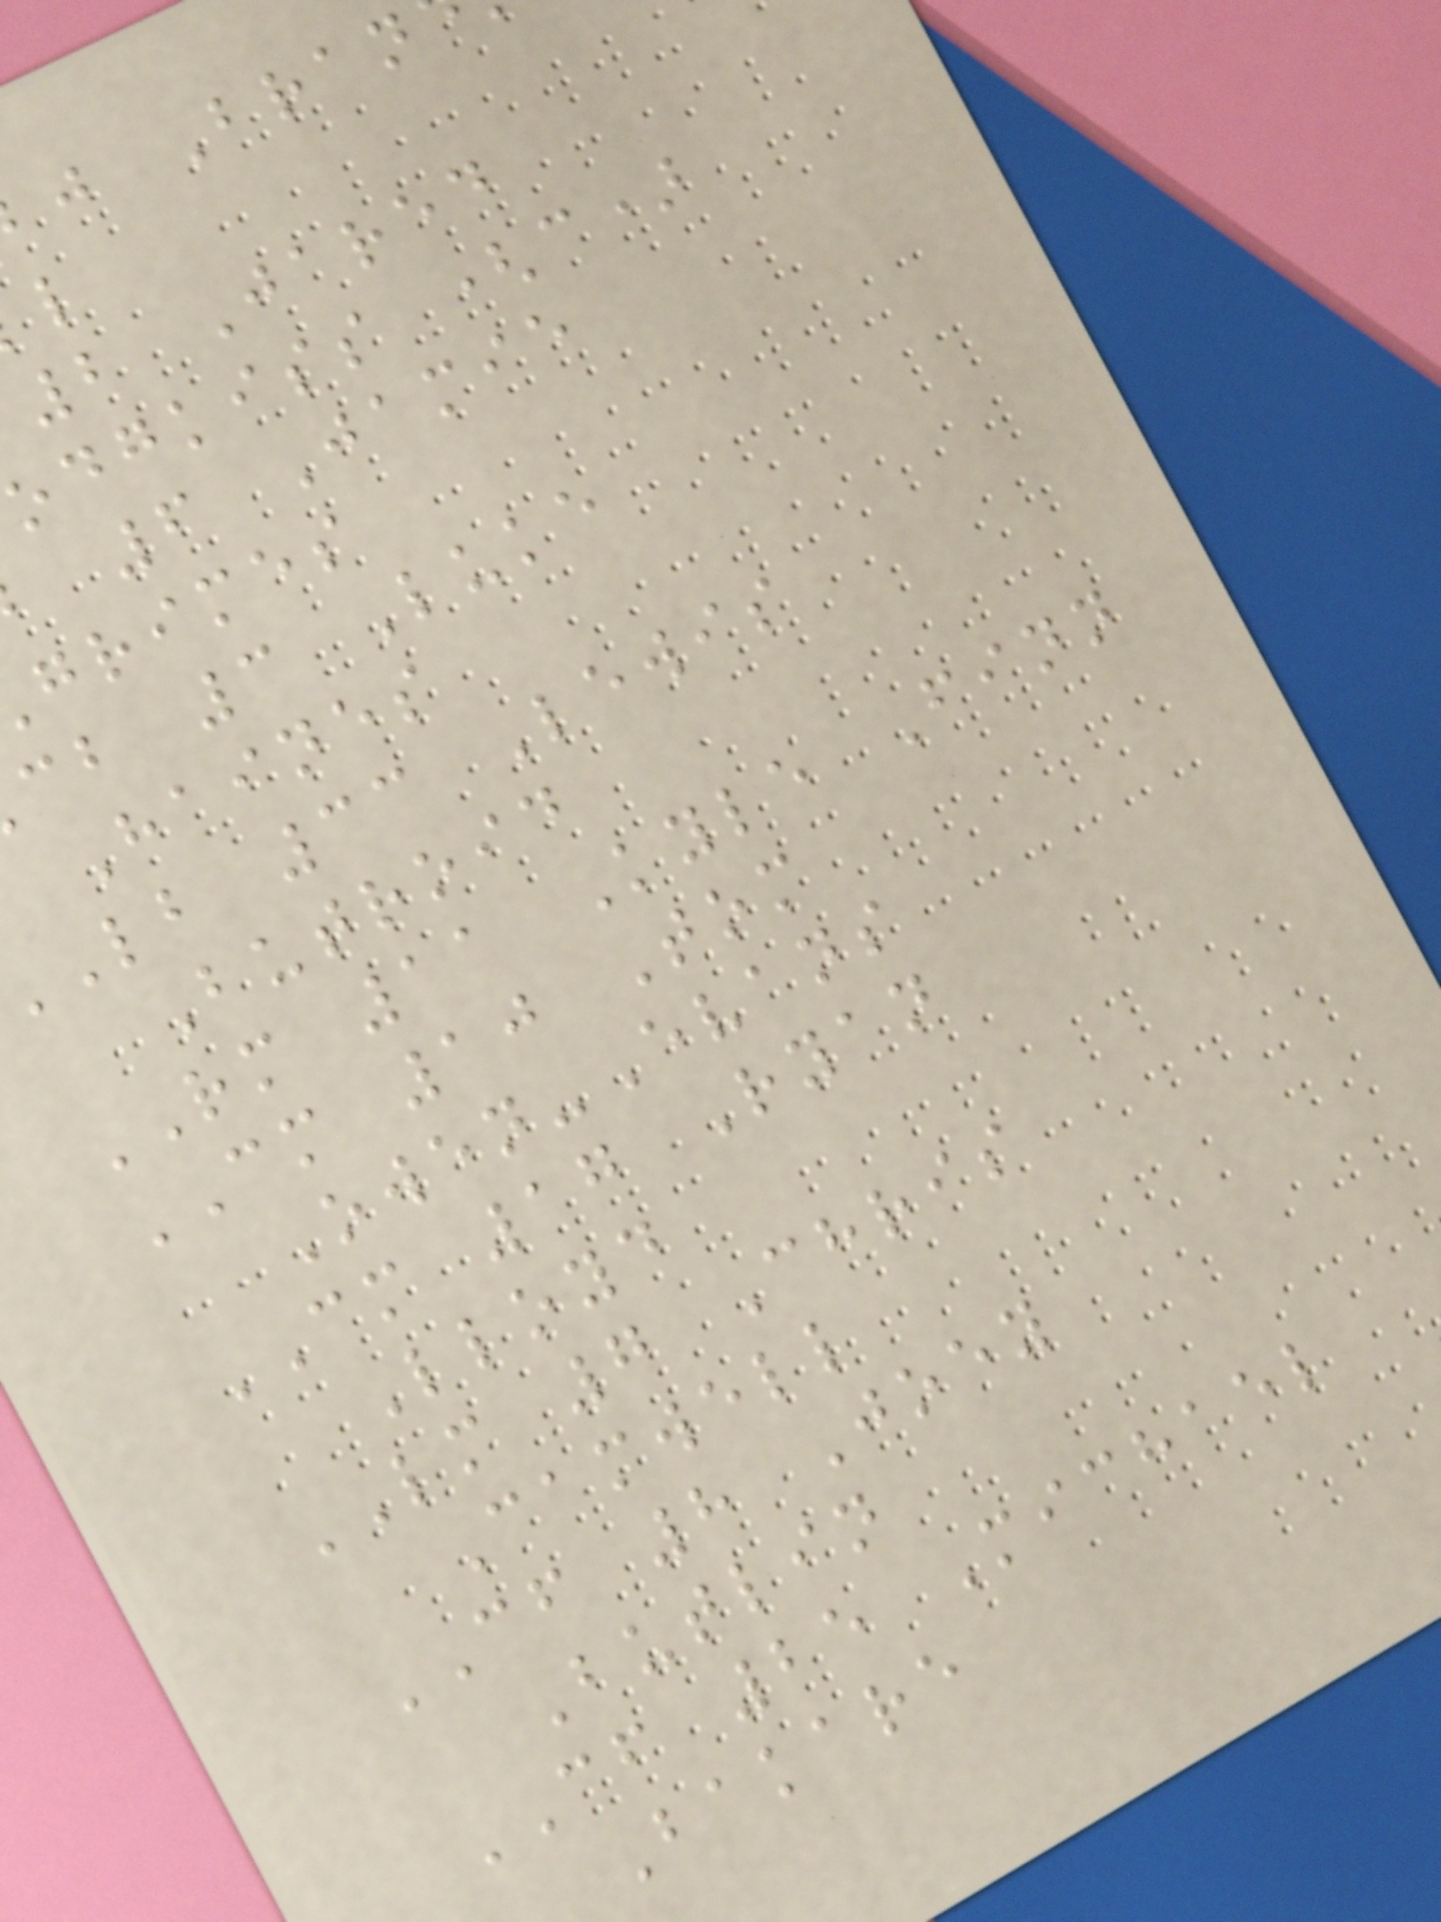j Bran
2 Jared
odgkiss (c)
6 Jamie
grimes
cb 3 Luke
Haines
lb 33 Lewis
Butroid
RM 11 Kyle Finn
CM 10 Tom
Owen-Evans
CM 17 Ryan
Lloyd
LM 7 Chris
Camwell
CF 8 Joey
Butlin
CF 25 Michael
Bakare
